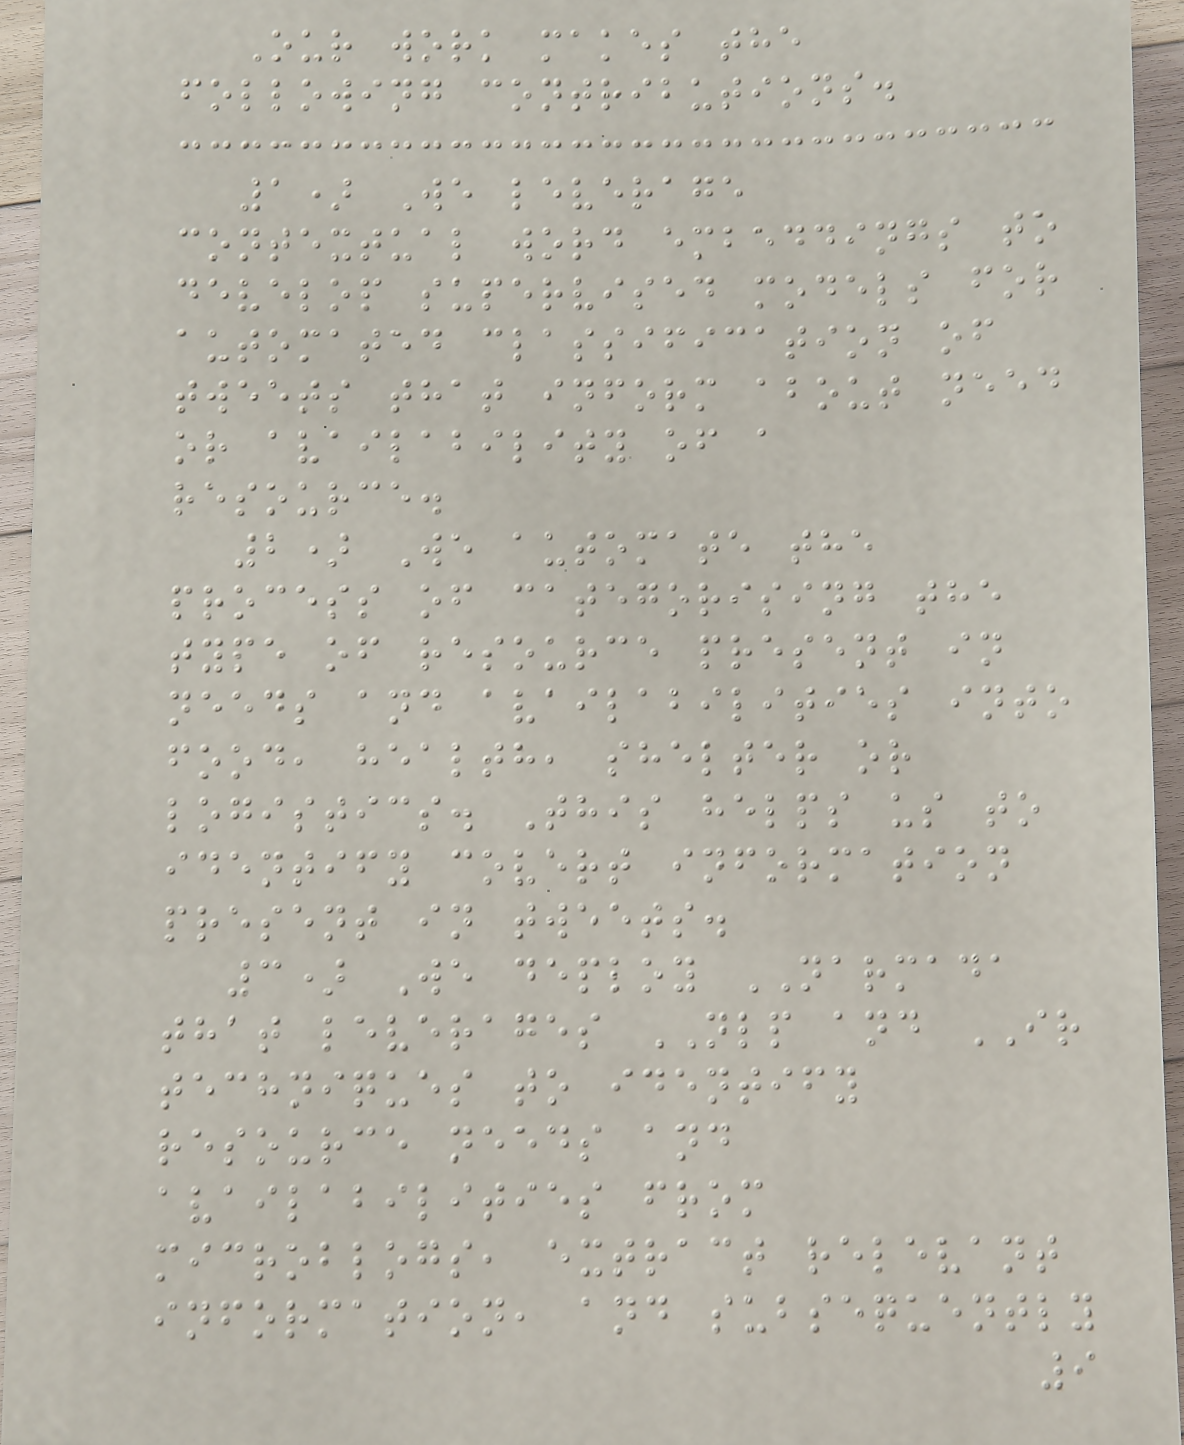Our work makes the
following contributions.
1) We leverage
contextual word embeddings to
develop supervised models for
automated classification of
tweets that inform about need
or availability of a
resource.
2) We automate the
process of categorising the
type of resource present in
needs and availabilities into
food, health, shelter or
logistics. This helps us to
identify covert information
present in tweets.
3) We deploy NARMADA
that leverages NLP and IR
techniques to identify
resource needs and
availabilities from
microblogs, extract relevant
information, and subsequently
9
